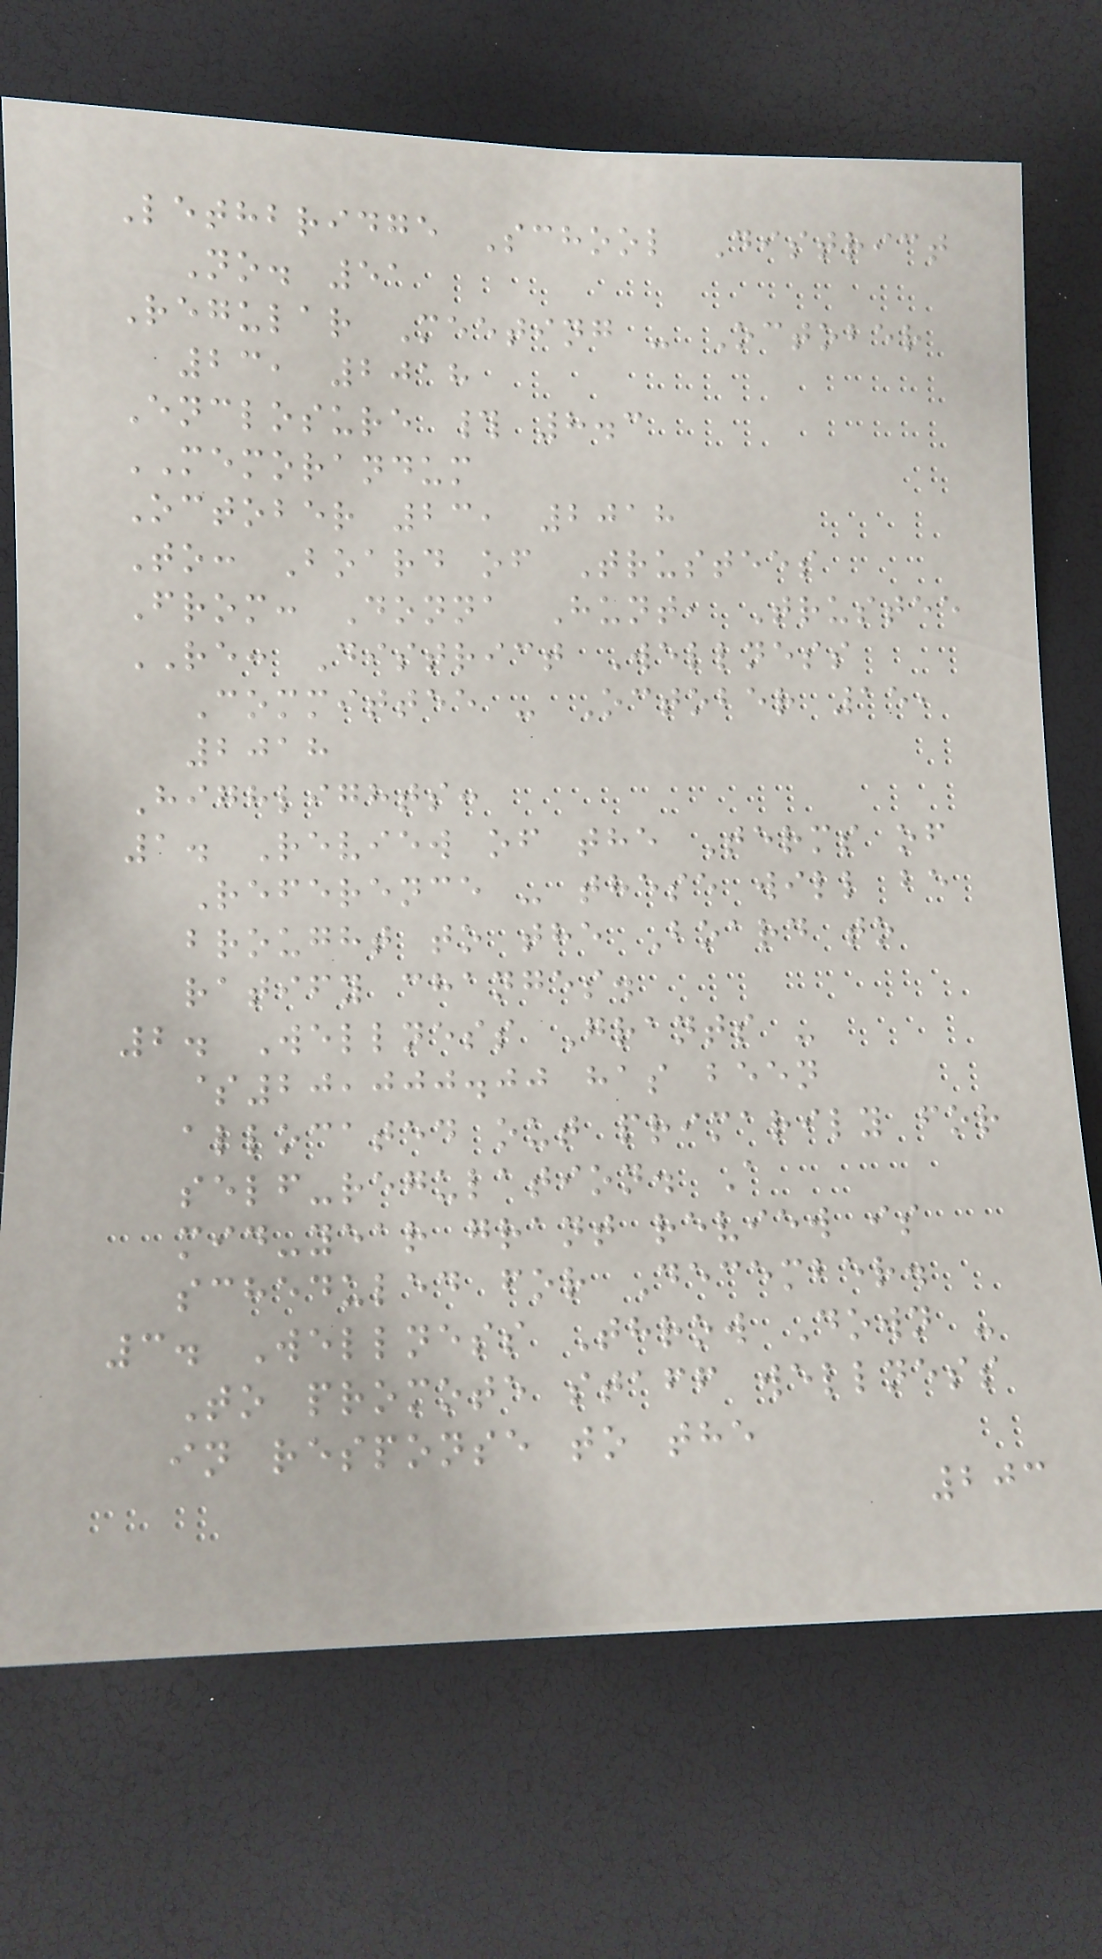Lethbridge School District
No. 51
Regular Meeting - October
23, 2018
Enclosure # 8.3
MEMORANDUM
October 23, 2018
To: Board of Trustees
From: Donna Hunt, Trustee
RE: District Wellness
Committee - October 15,
2018
Highlights:
1. Review of the Terms of
Reference - these will be
brought to the Board to
ratify changes.
2. Wellness Grants -
$20,000.00 has been
allocated out primarily for
self-regulation. A
mid-year grant review is
scheduled for December.
3. Wellness Throw Down -
To promote staff wellness
in response to the
203
